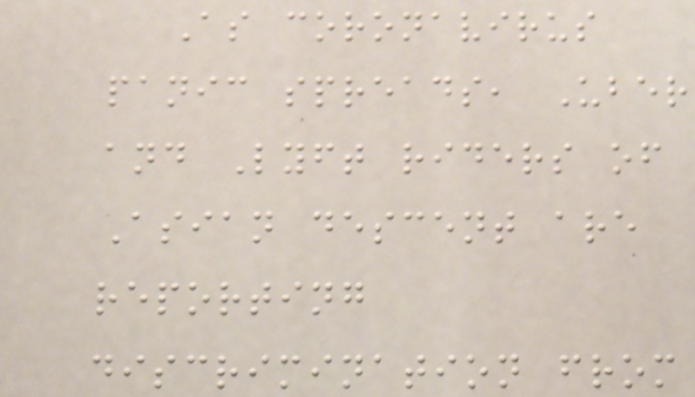As coronavirus
panic spreads, Uber
and Lyft riders of
Asian descent are
reporting
discrimination from
